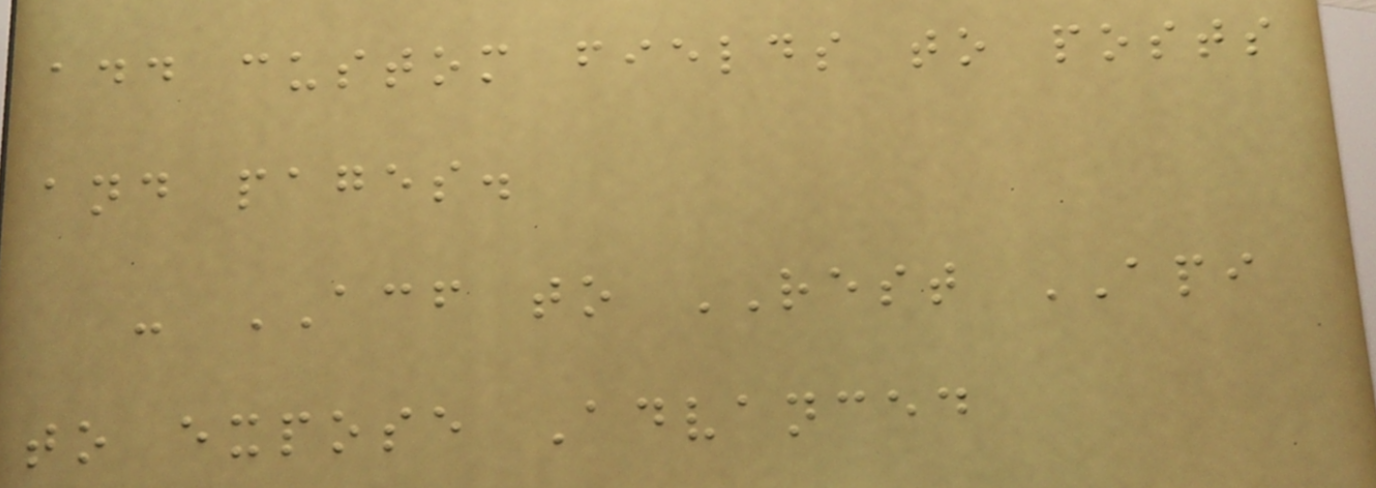add custom fields to posts
and pages.
- ACF to REST API
to expose Advanced
